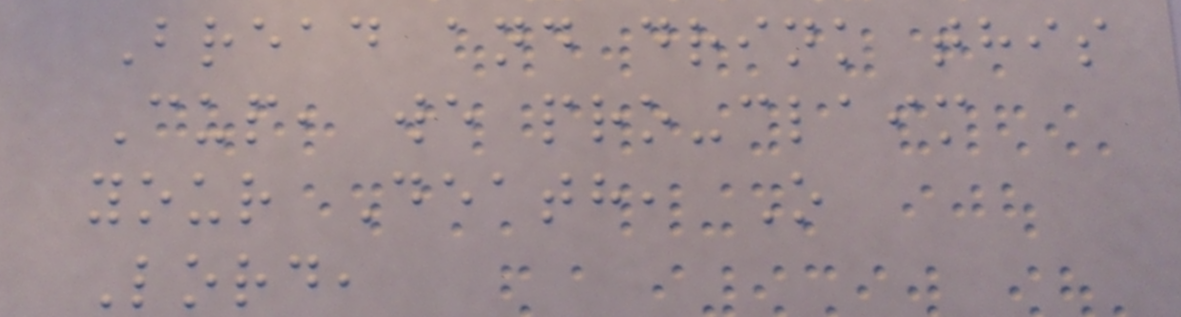Bread and drink this
Cup, we pro-claim
your Death, O
Lord,
